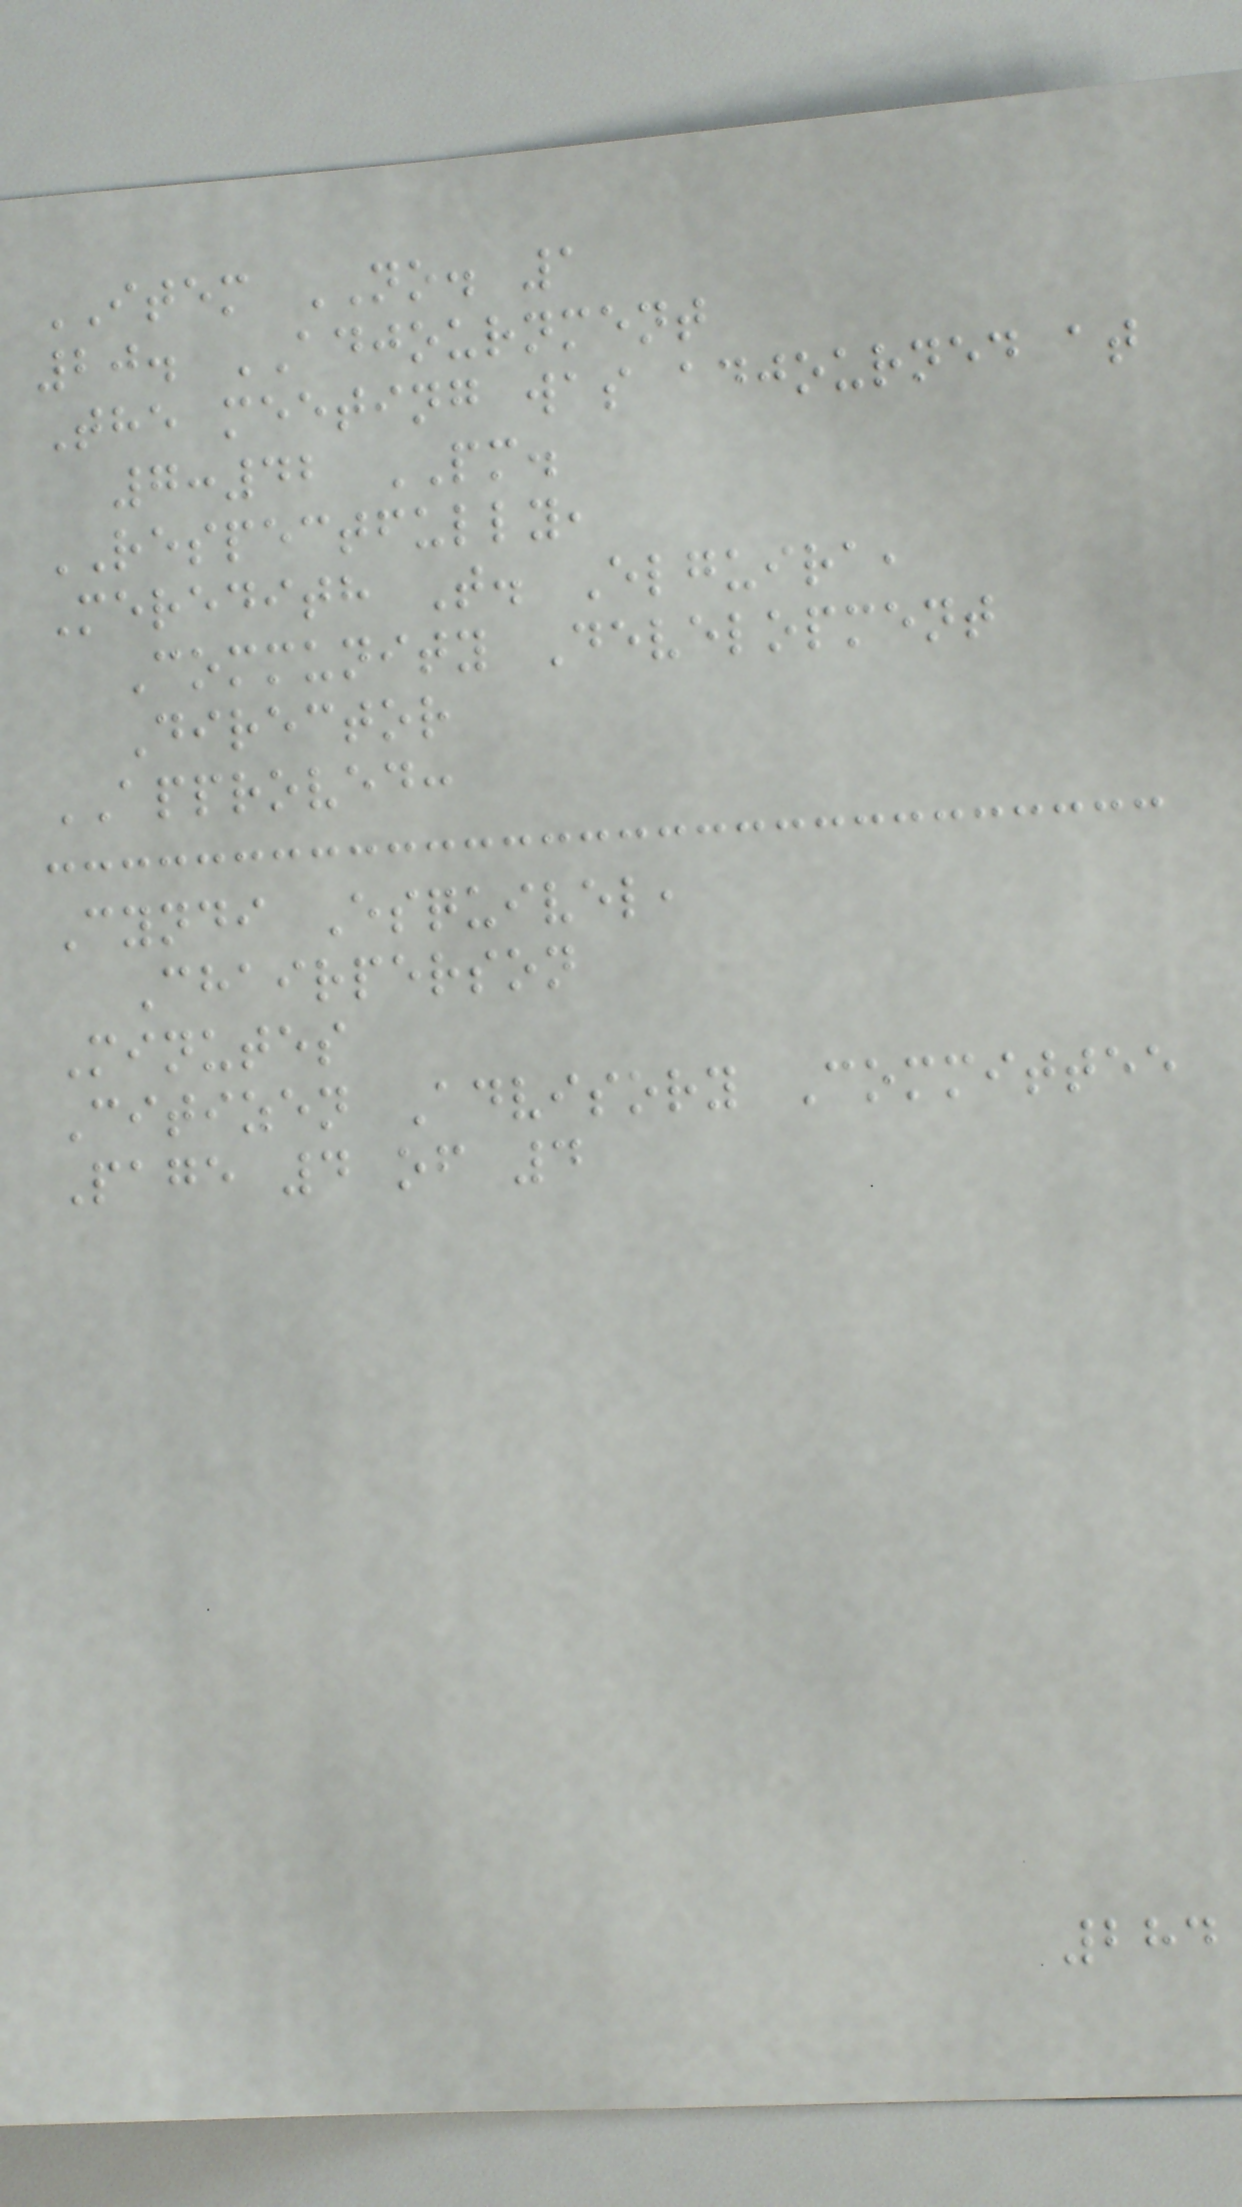ITEM NO. 1
20. ADJOURNMENT
The meeting was adjourned at
7:42 PM.
RESPECTFULLY,
Meredith T. Elguira,
Community Development
Director
APPROVED:
Cyndi Esquivel,
Chairperson
Minutes
Citizen Advisory Committee
Page 4 of 4
284
